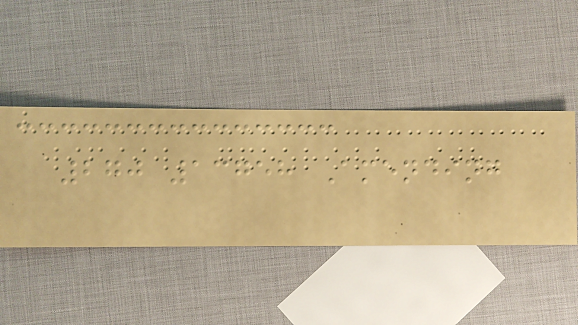270 13758 Amending
